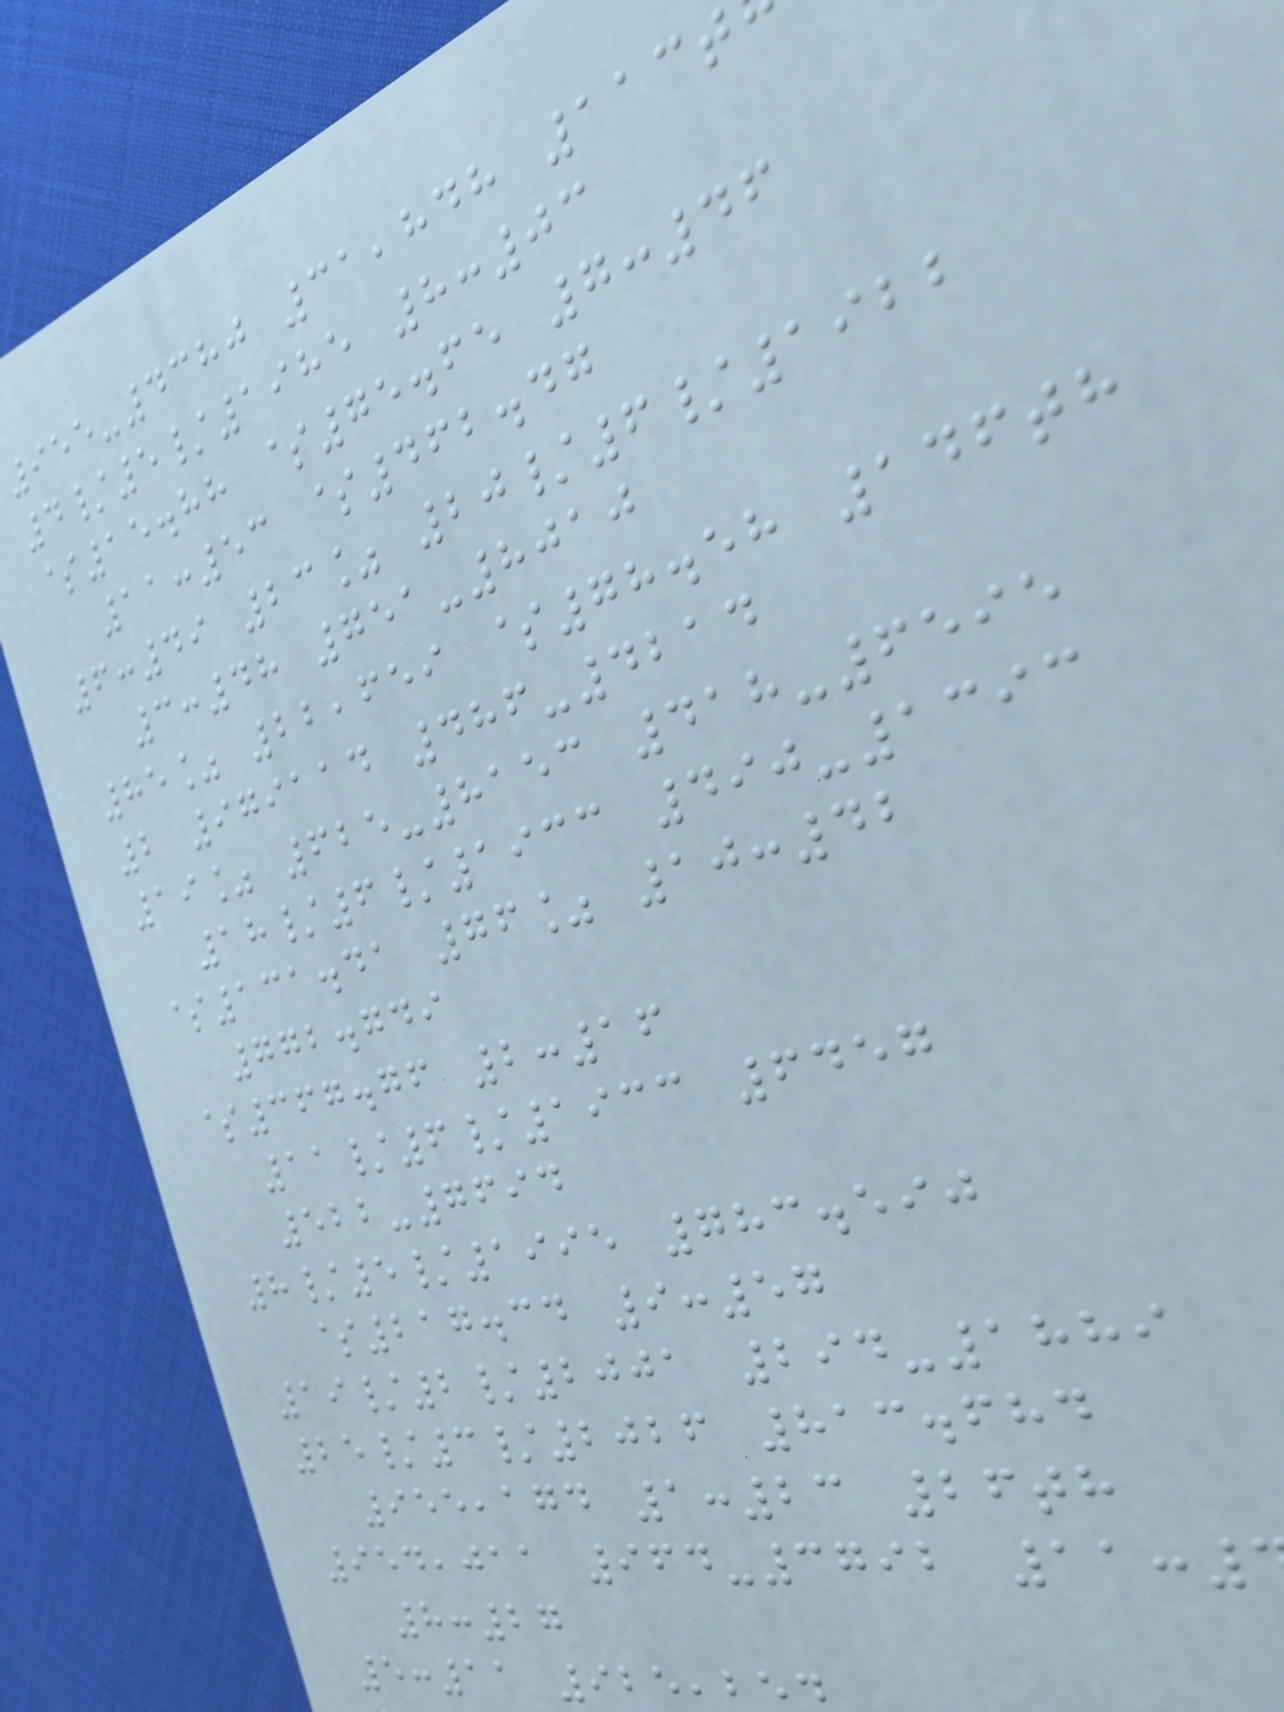955-4380 31,848 113t
4/5/1985 8:03
$15.88 $75.65 7:46
11:53 $462.47
6:49 23% 20/6/1922
3:48 751-8010
85% 22,659 $78.58 146th
2 979114 486-4214
19% 625-8153 418-6595
18/6/1933 490-1393
$131.41 76% 10:42
772.749
$367.76 2:16
11/6/1933 6457
522-7694
8/5/1995 783.590
$217.34 9:57
19/2/2001 294-1889
25/3/2026 813.684
955,174 1:23 26th
954,011 964-3792 11:
8:27
5:11 925,
